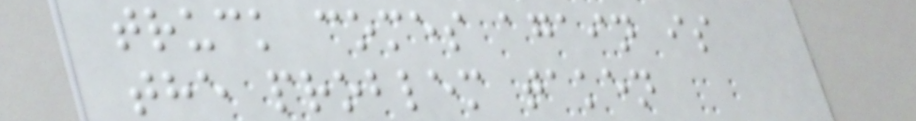truck comes again is
the problem taken
